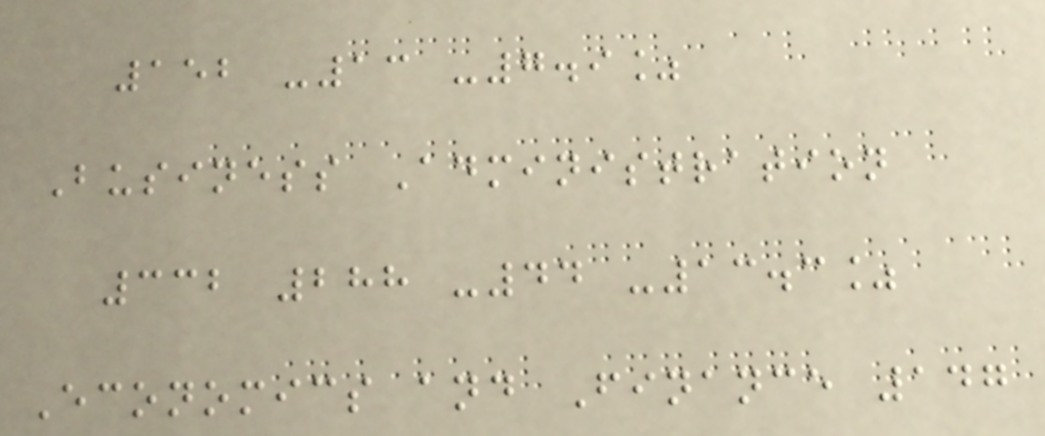152 -13 -7.9%
Business Administration
332 288 -44 -13.3%
Economics and Finance 147
